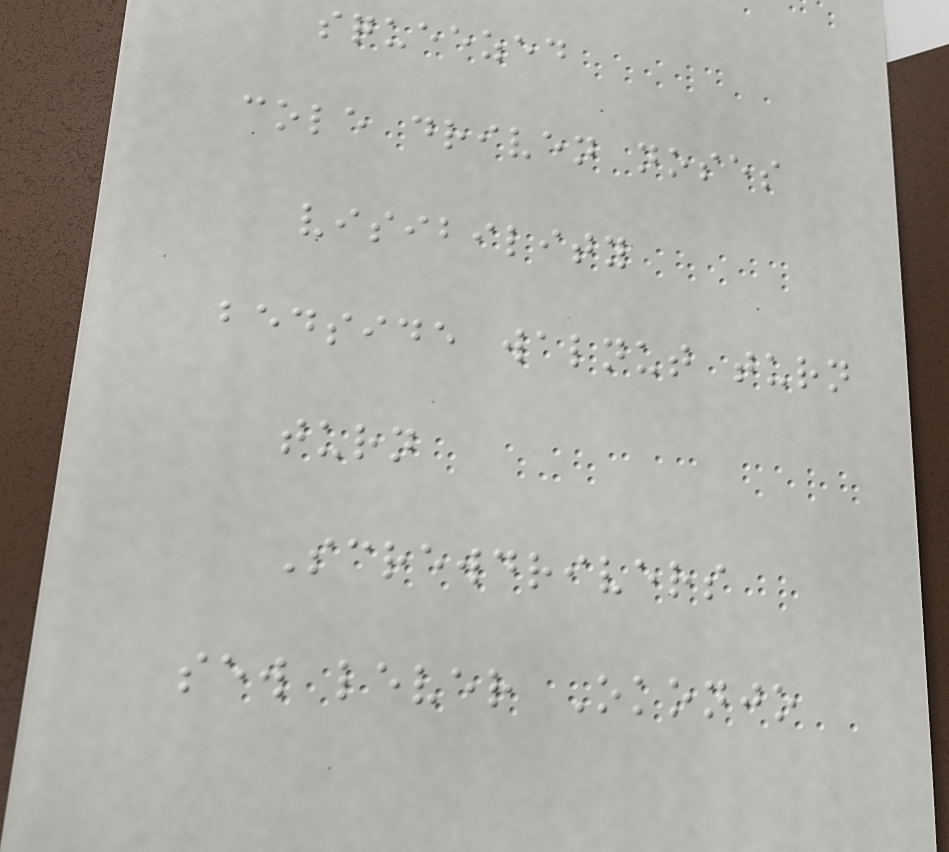squeezed
cole driven noses
visibility
bedside walnut turn
turn
Screwdrivers
sew lever Okonjo
